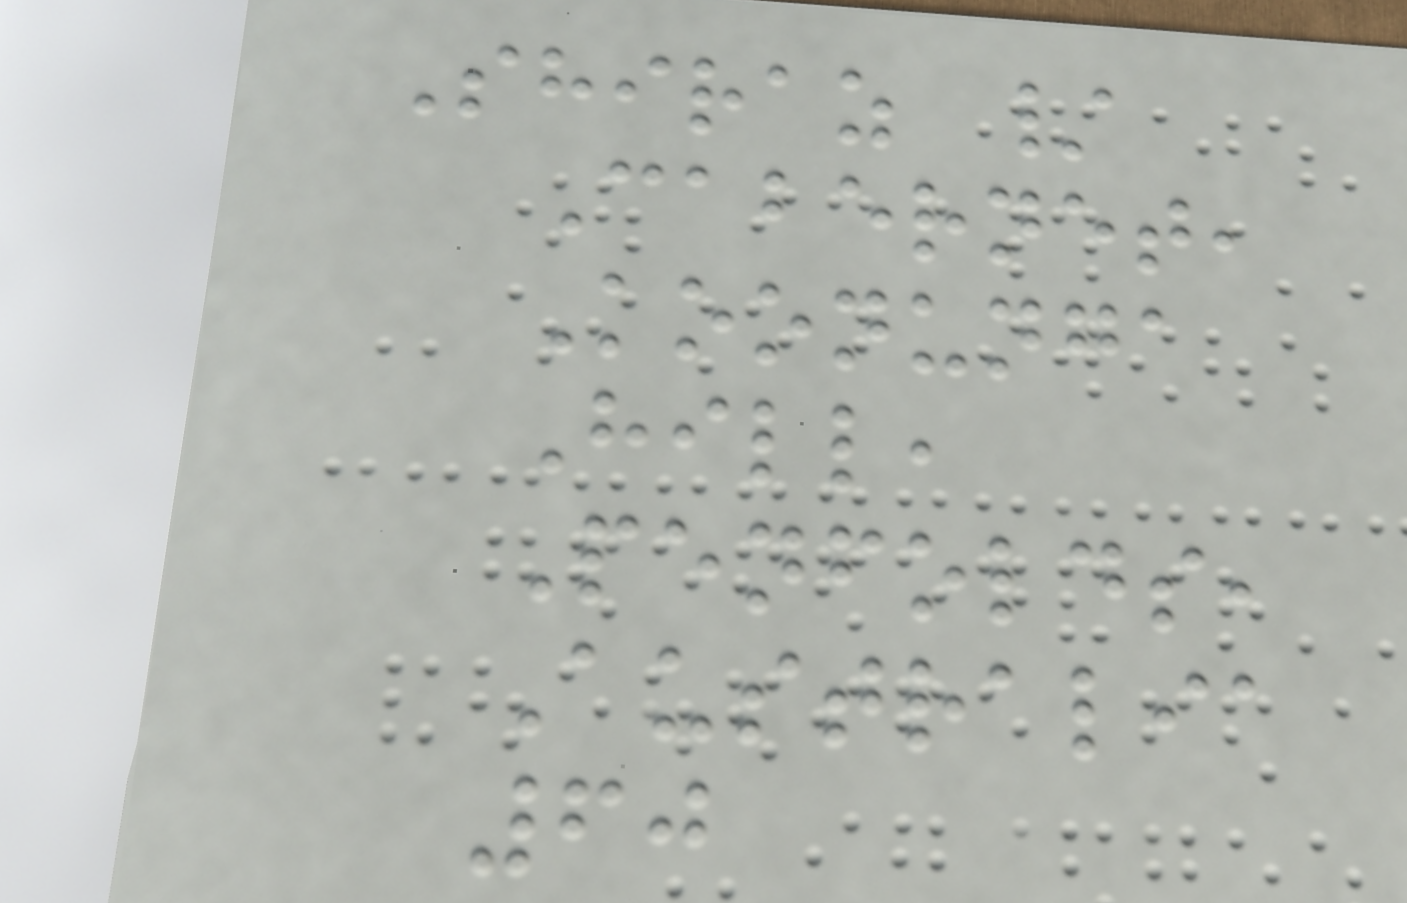Shiraz /
Cabernet,
Koonunga
Hill,
Penfolds,
Australia
60
